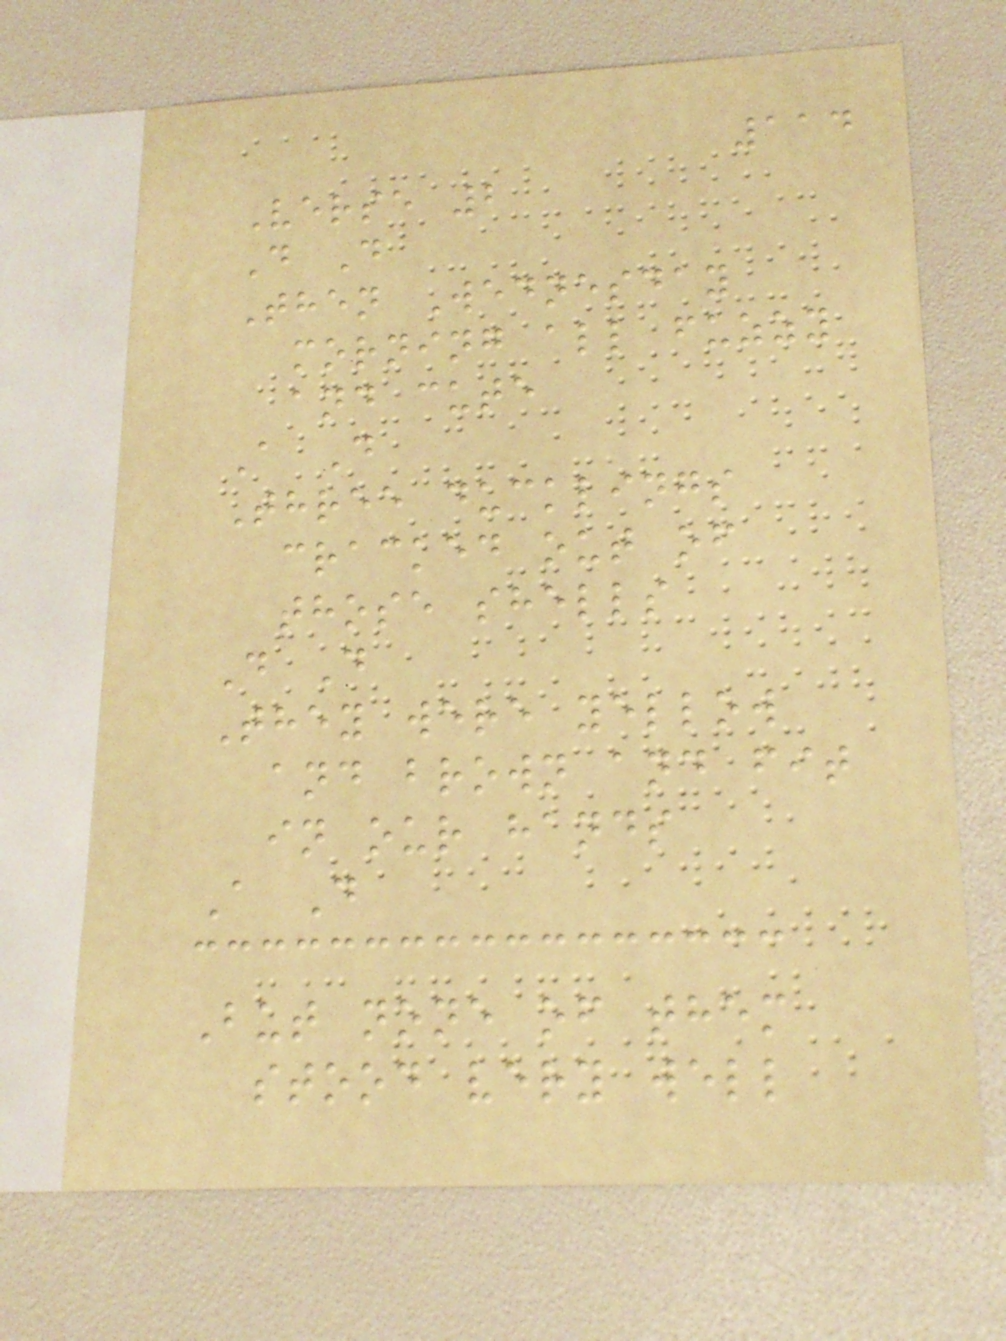114
Verse 2
D D
Then Wednesday
morning all fuzzy
and cute
A D
Three ducklings
cracked out of
those shells
D D
They were yellow
and brown and fit
in our hands
A D
But none of them
stood very well
